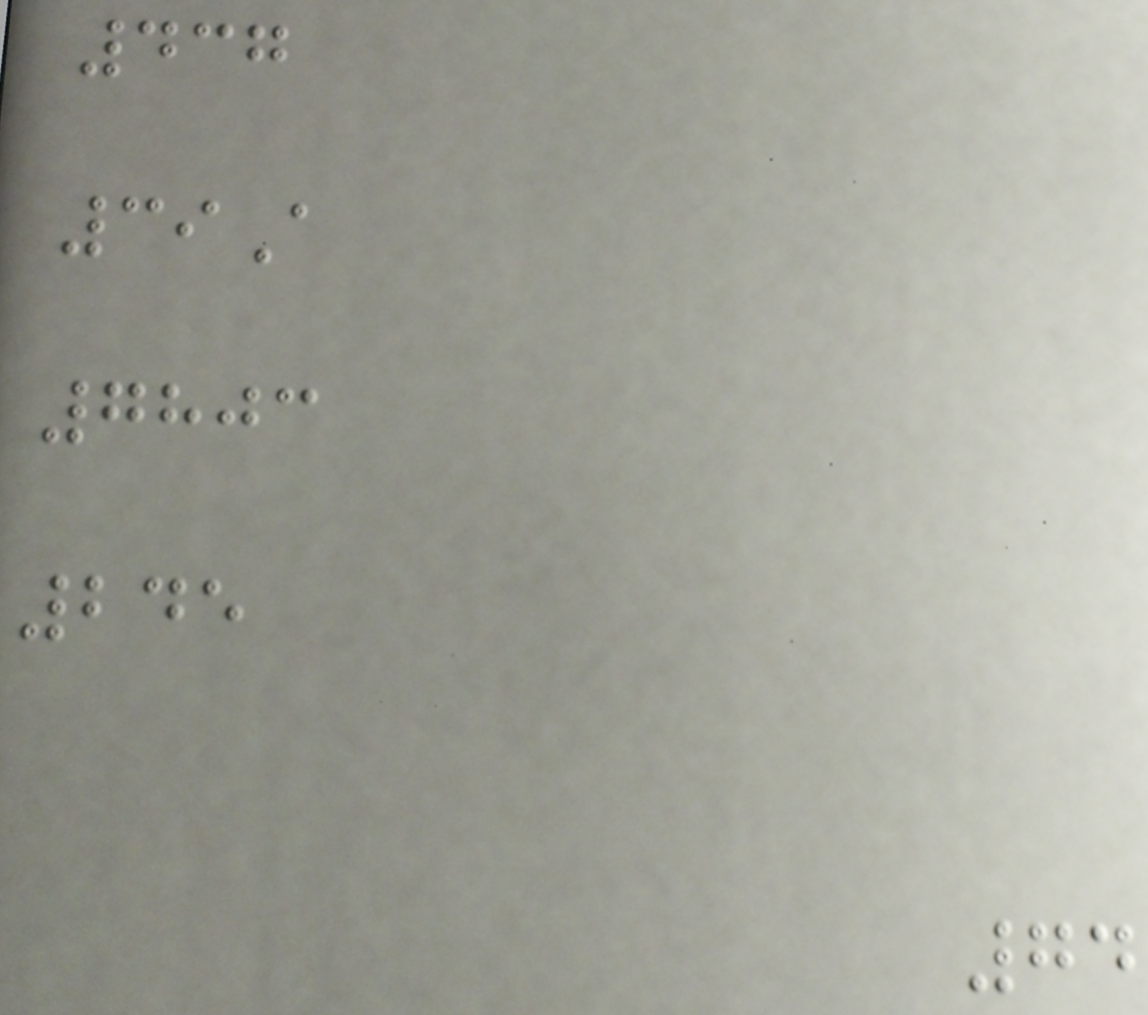437
39A
7803
245
74
